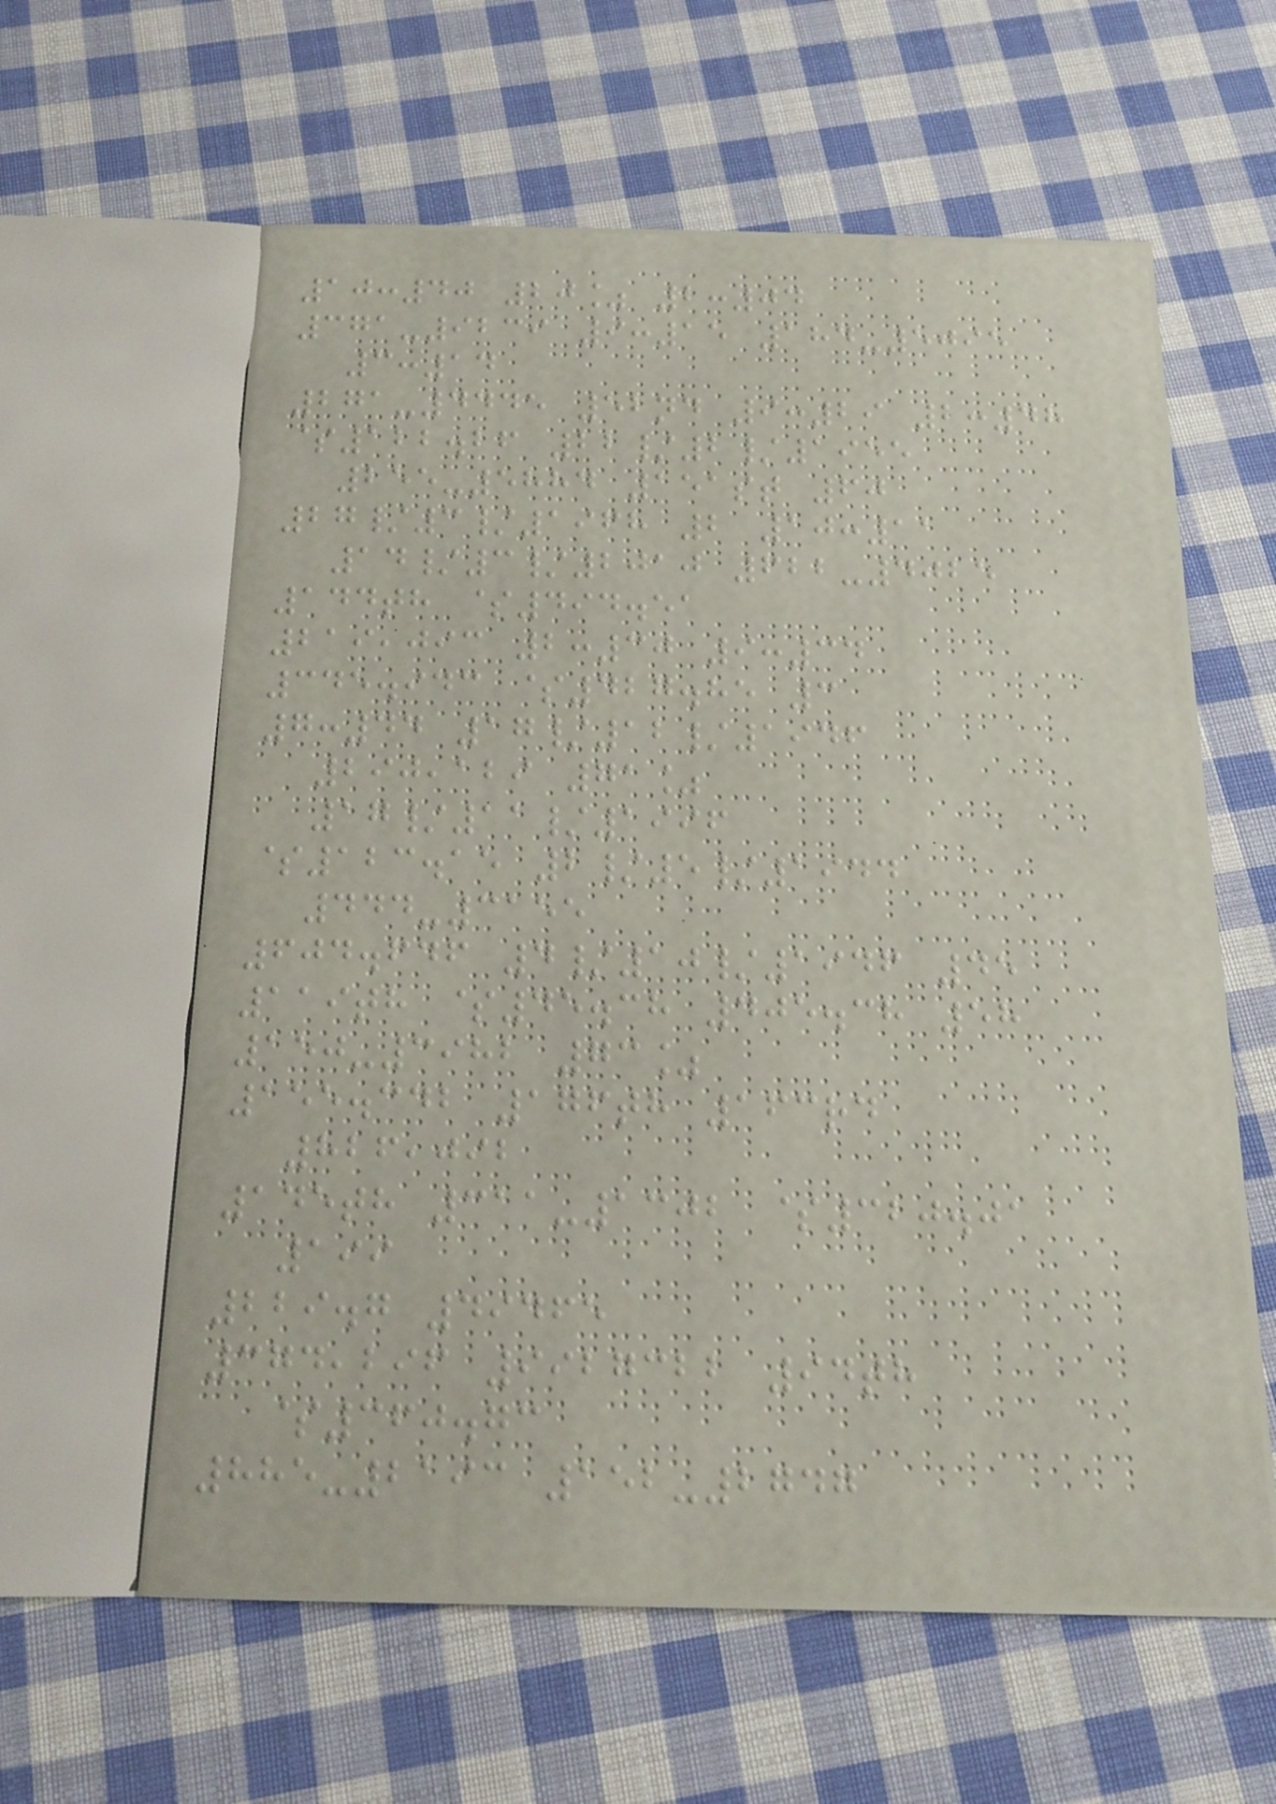10:40 20% 2:04
371-9239 9:15 184-5095
3:14
271-4445 52nd 9:29 2:48
$122.26 22/2/1955
255-5884 151st 60
27/3/1968 2 10:11
14/3/2010 622-4025
144th $494.51
219,093 2:30 9:34
345.943 $427.85 3
7:44 17/12/1946
290,129 71%
17/11/1996
$123.15 2/5/1944
444-3155
604.646 4/10/1946 45
119th $45.38 405.38 58
150-3982 73%
155.342 176th 163rd
826,092
145th 311-1302 $320.01
199
229.7 49465
374,296 9927322 94th
$360.73
885-2193 152-2747
